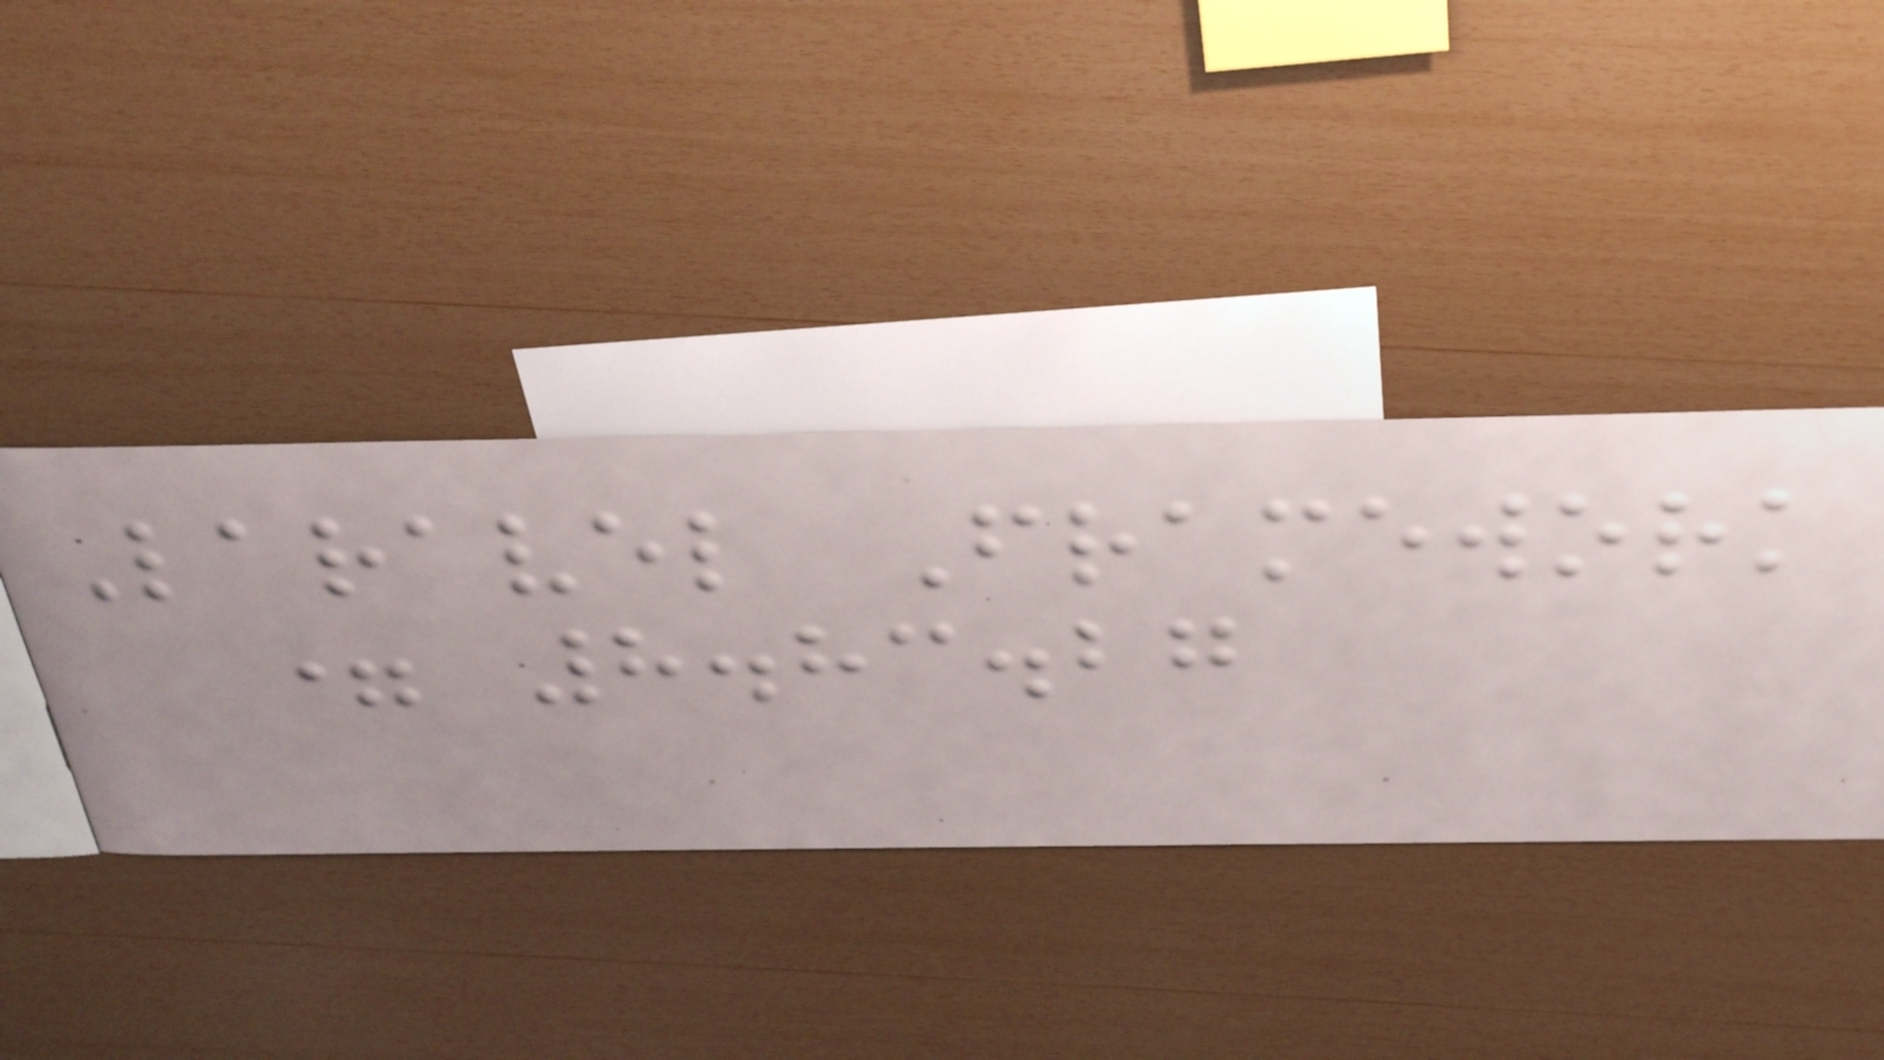Laravel Framework
= 8.83.27
